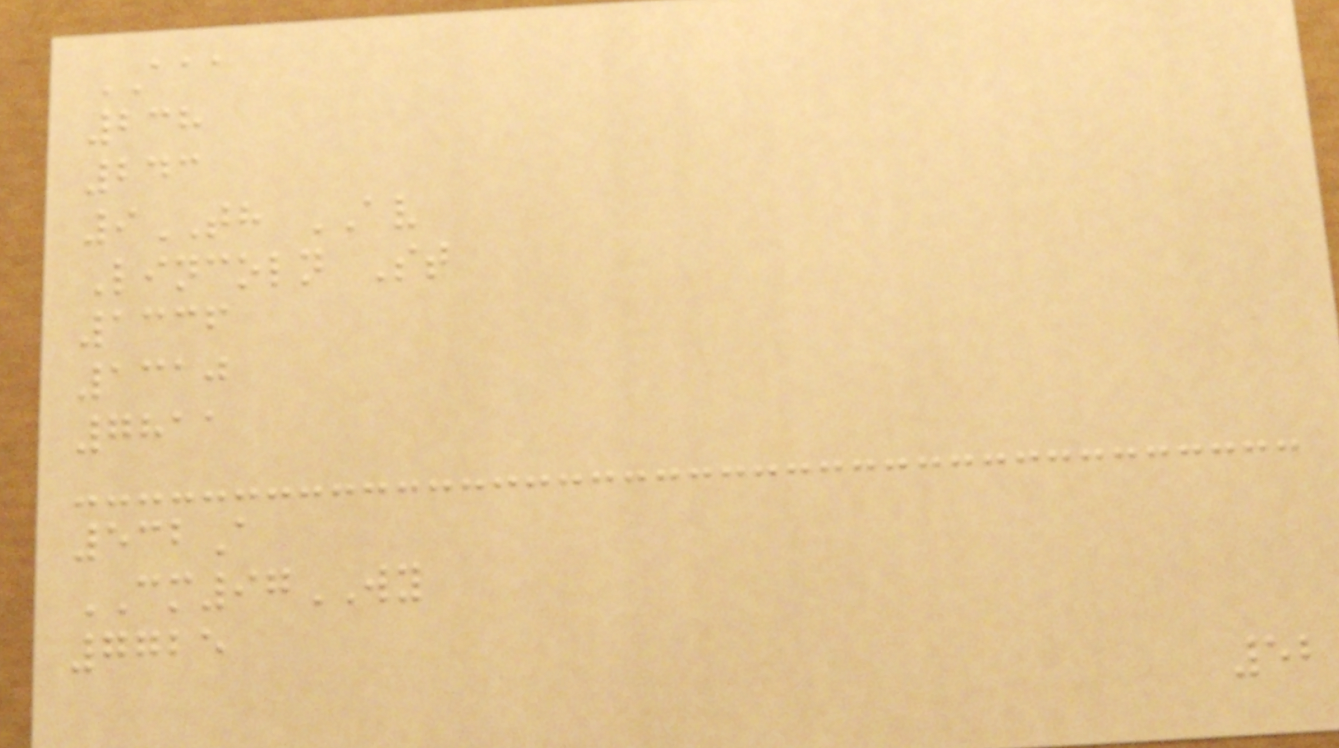AAA
238
243
9TH AV
Lincoln St
1336
1310
7811
532A
CM97WY
7725
52
